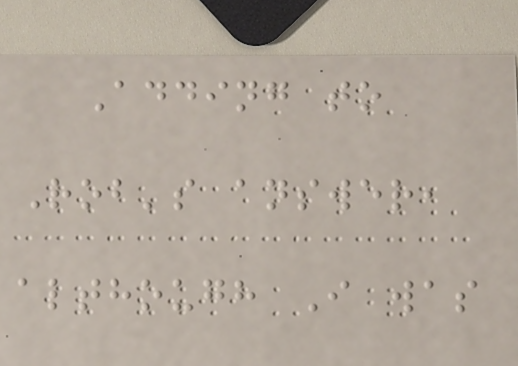Adding to
Rob's answer,
although I was
